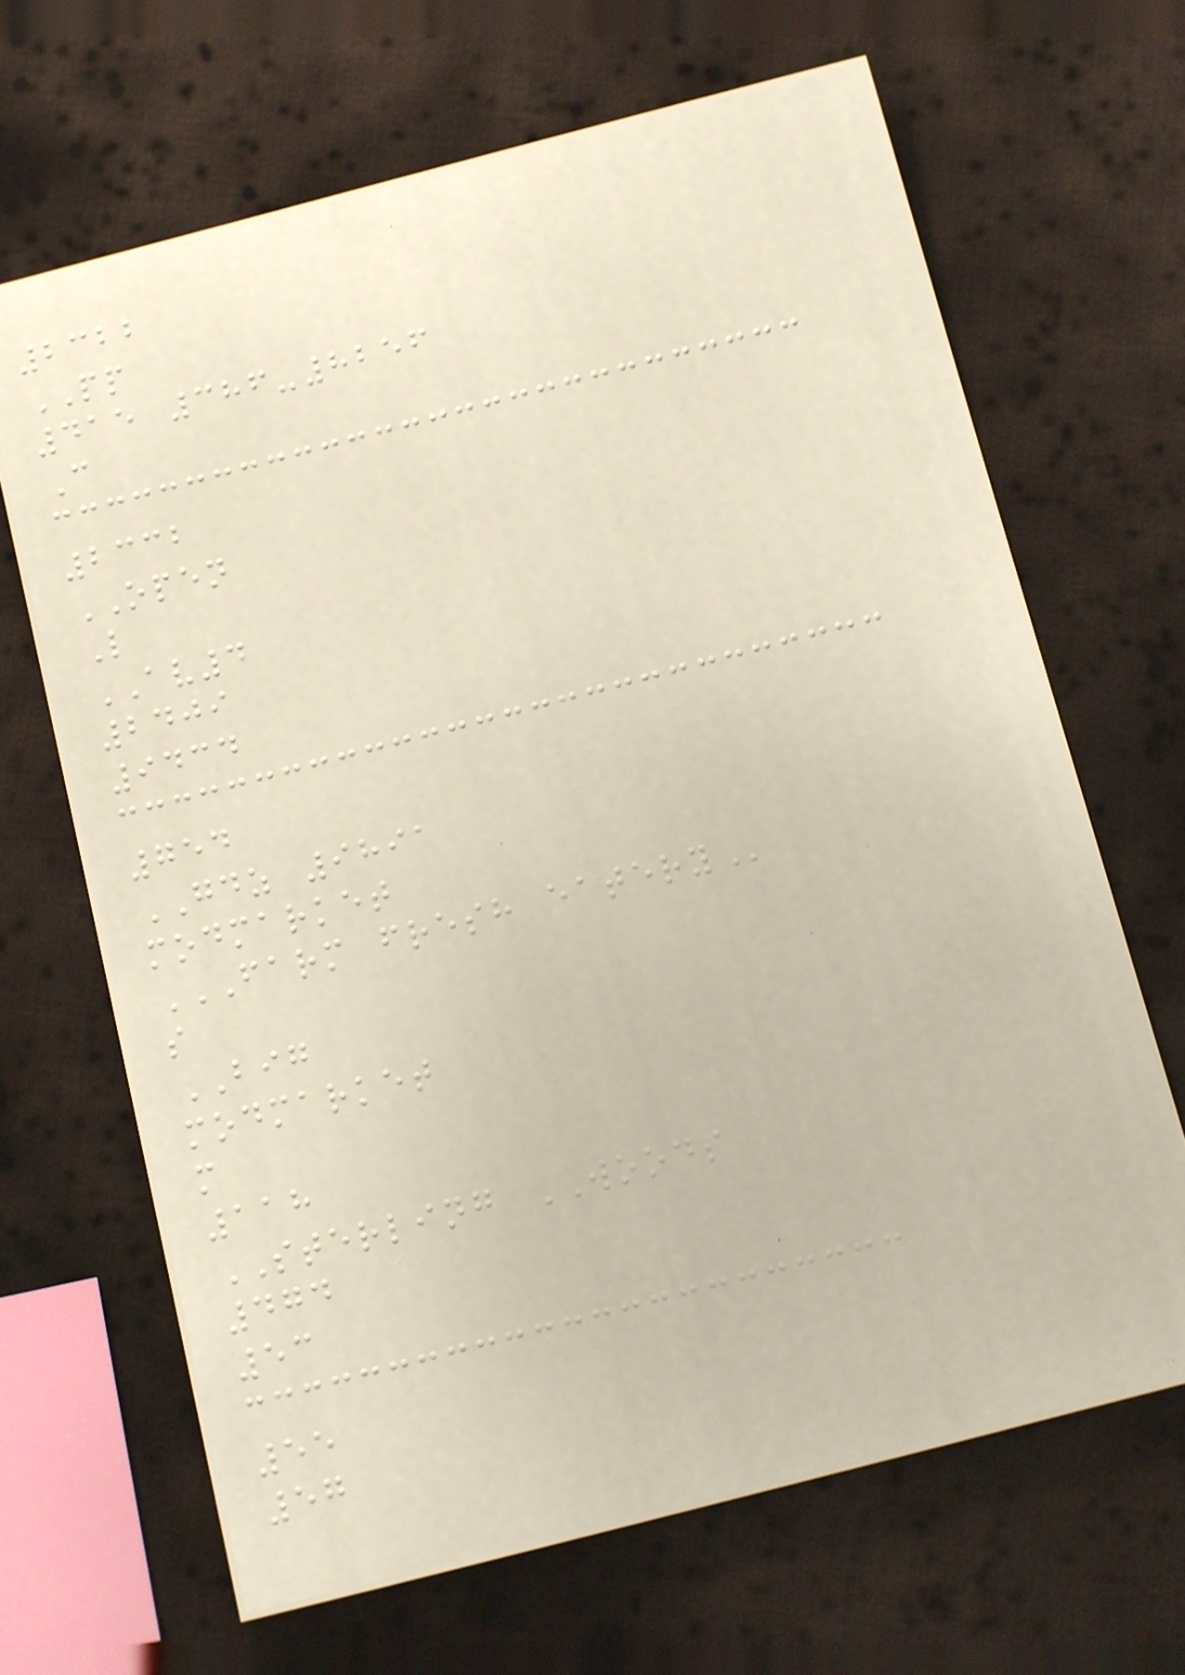2322
PP
415 386-8256
C
2332
OPEN
L
AV4
2409
9434
754
GDZ 9891
modmarket
FARM FRESH EATERY
s
BIG
modmarket
m
118
STERLING WOODS
474
53
55
57
